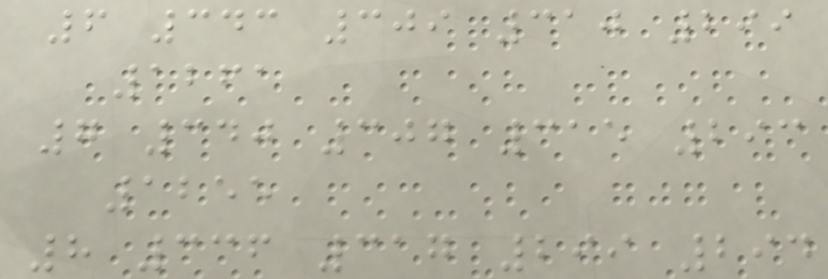6 343 309 310 299
1261
7 340 307 315 293
1255
8 336 317 299 294
